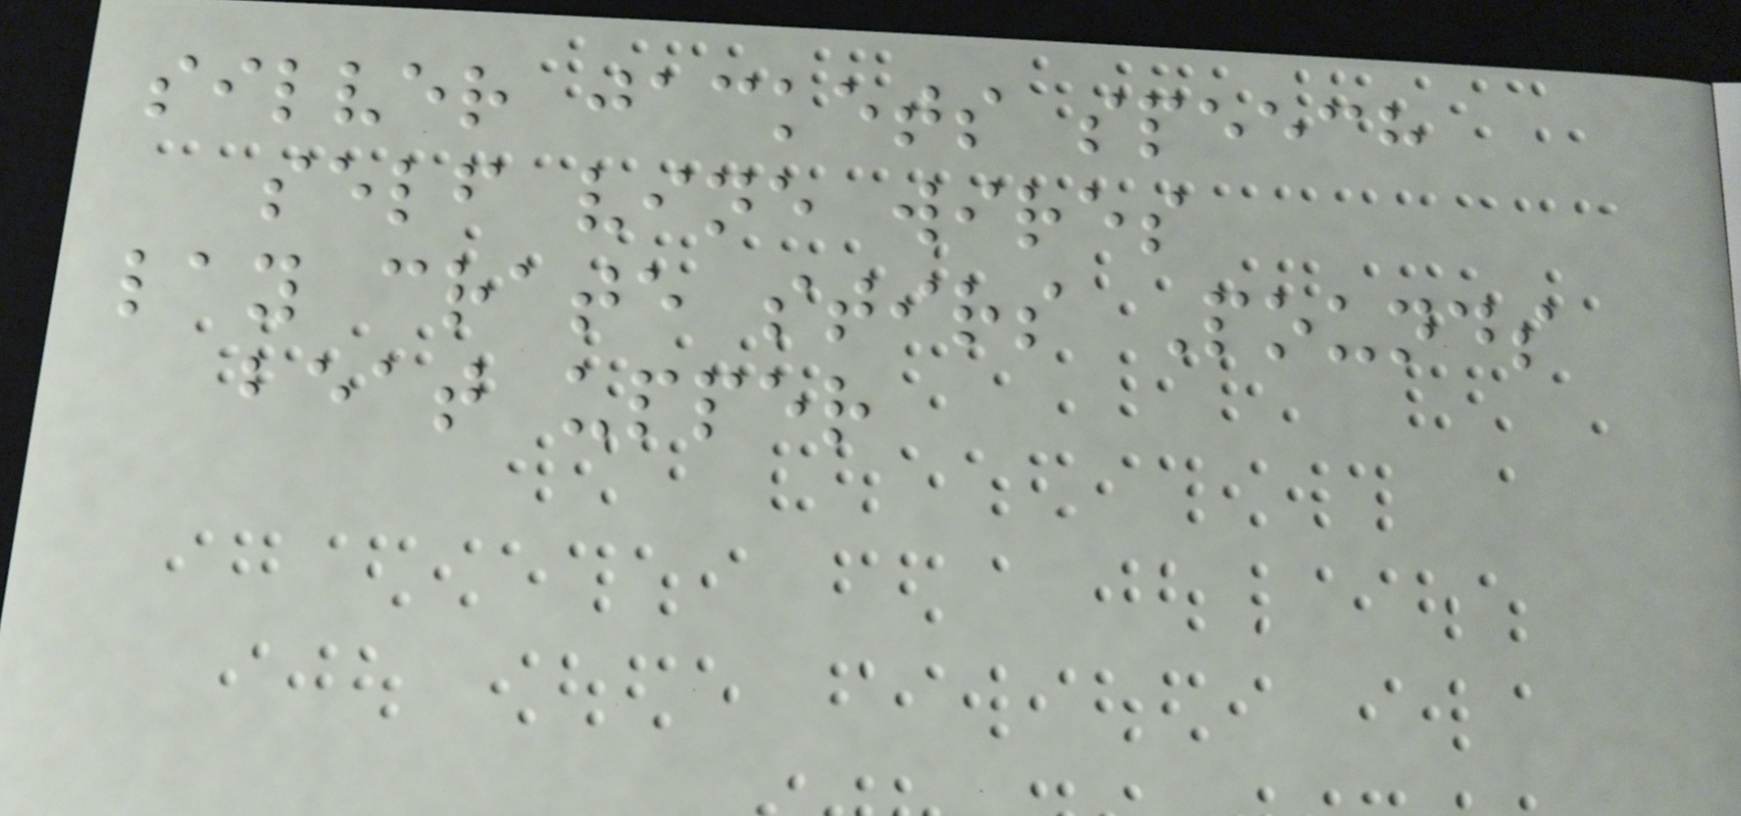silver jackets speech
self vine wires
lay crate stirs Pounds
beat upper
